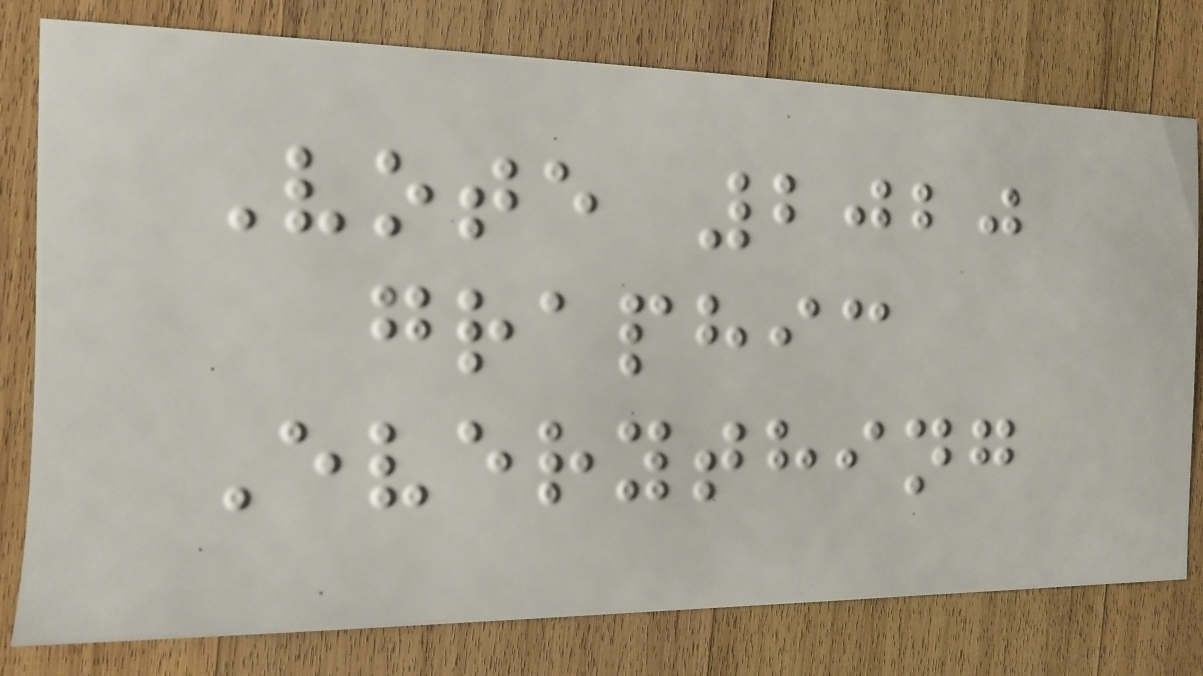Vote 2020
graphic
Everything
